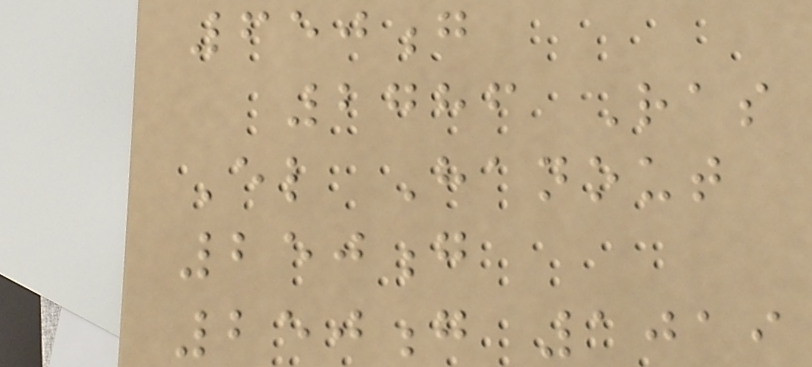650g
2786 Ras
El Hanout
250g
250g 1019
